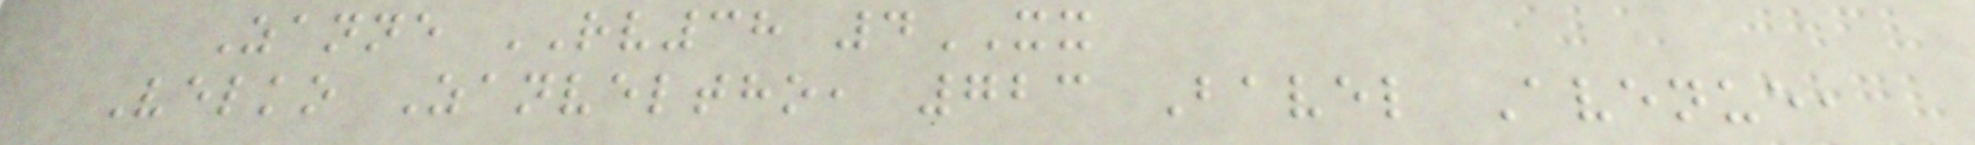Zanne RV38 4XX
Velko Zanveltho, 723 Bavel Avenue,
